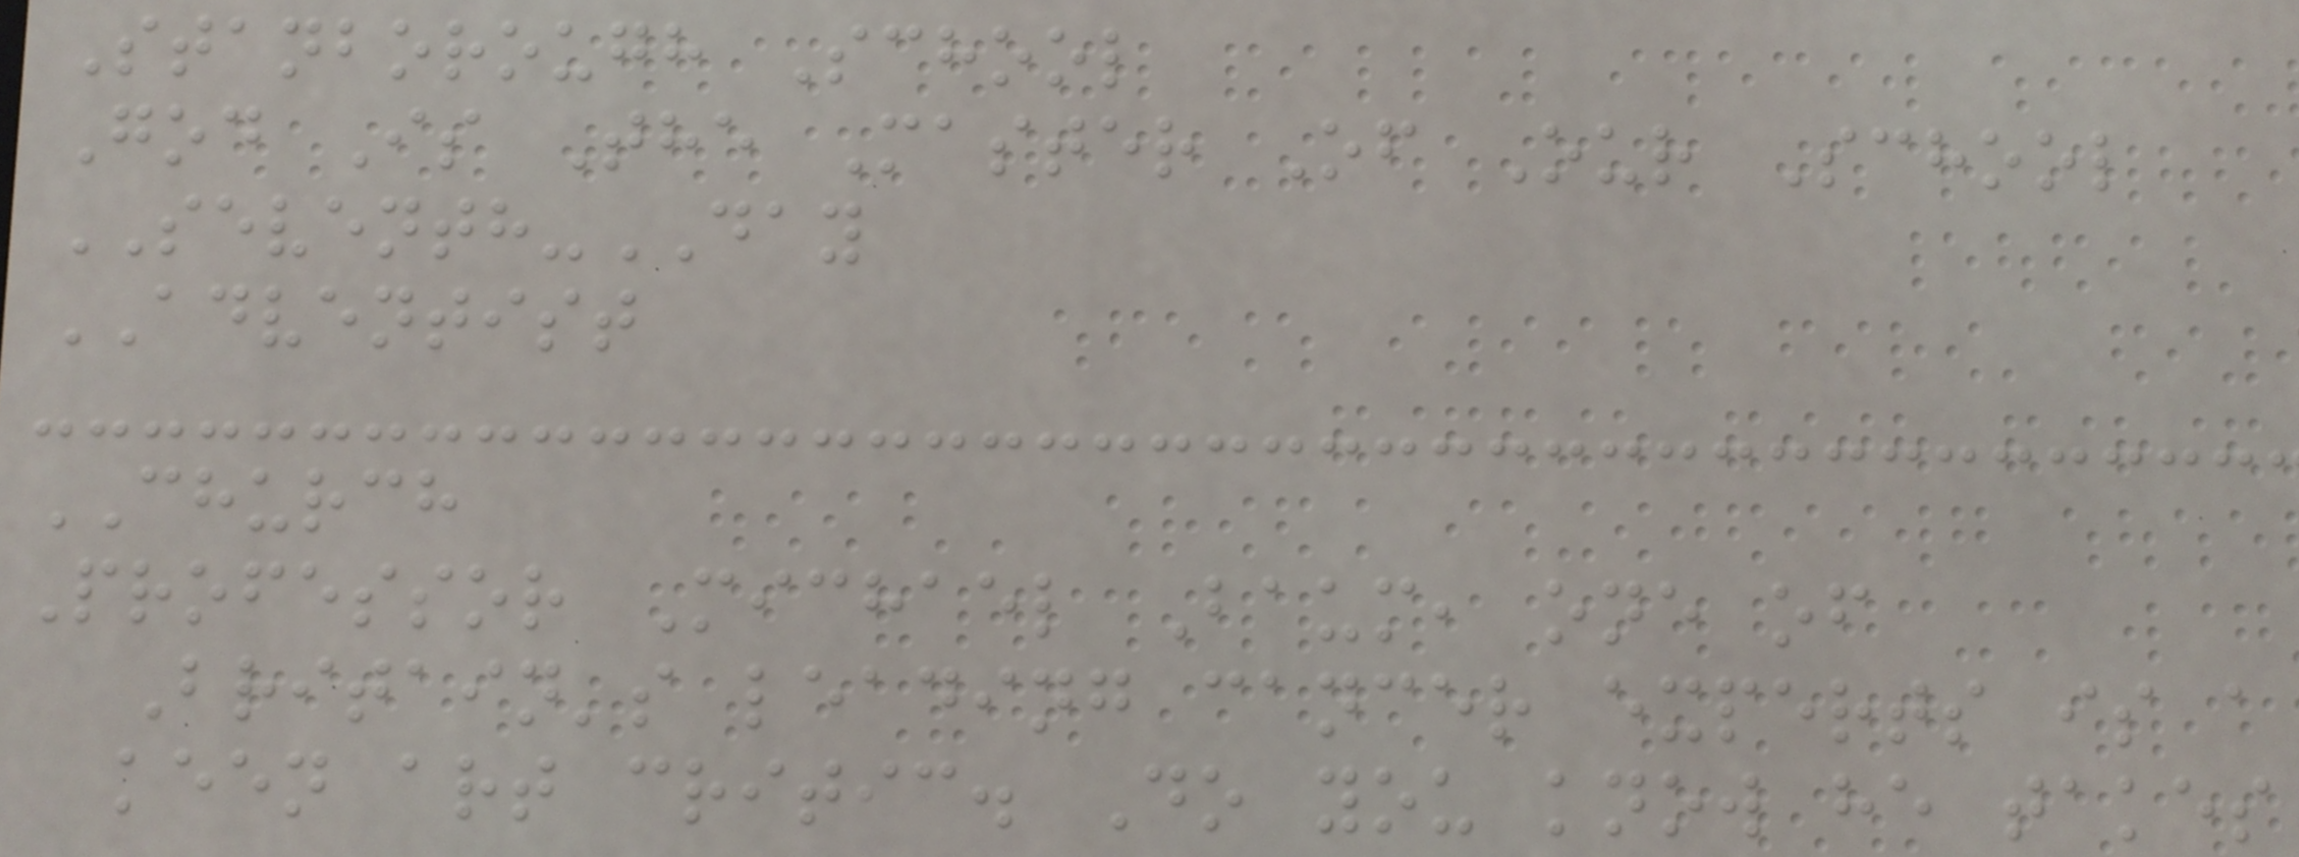Stanborough School
God Is The Master Of Our School
SEVENTH-DAY
ADVENTIST
CHURCH
Professor Michael Baum, one of
Britain's leading cancer experts is a
keen art critic. Do you know he takes
